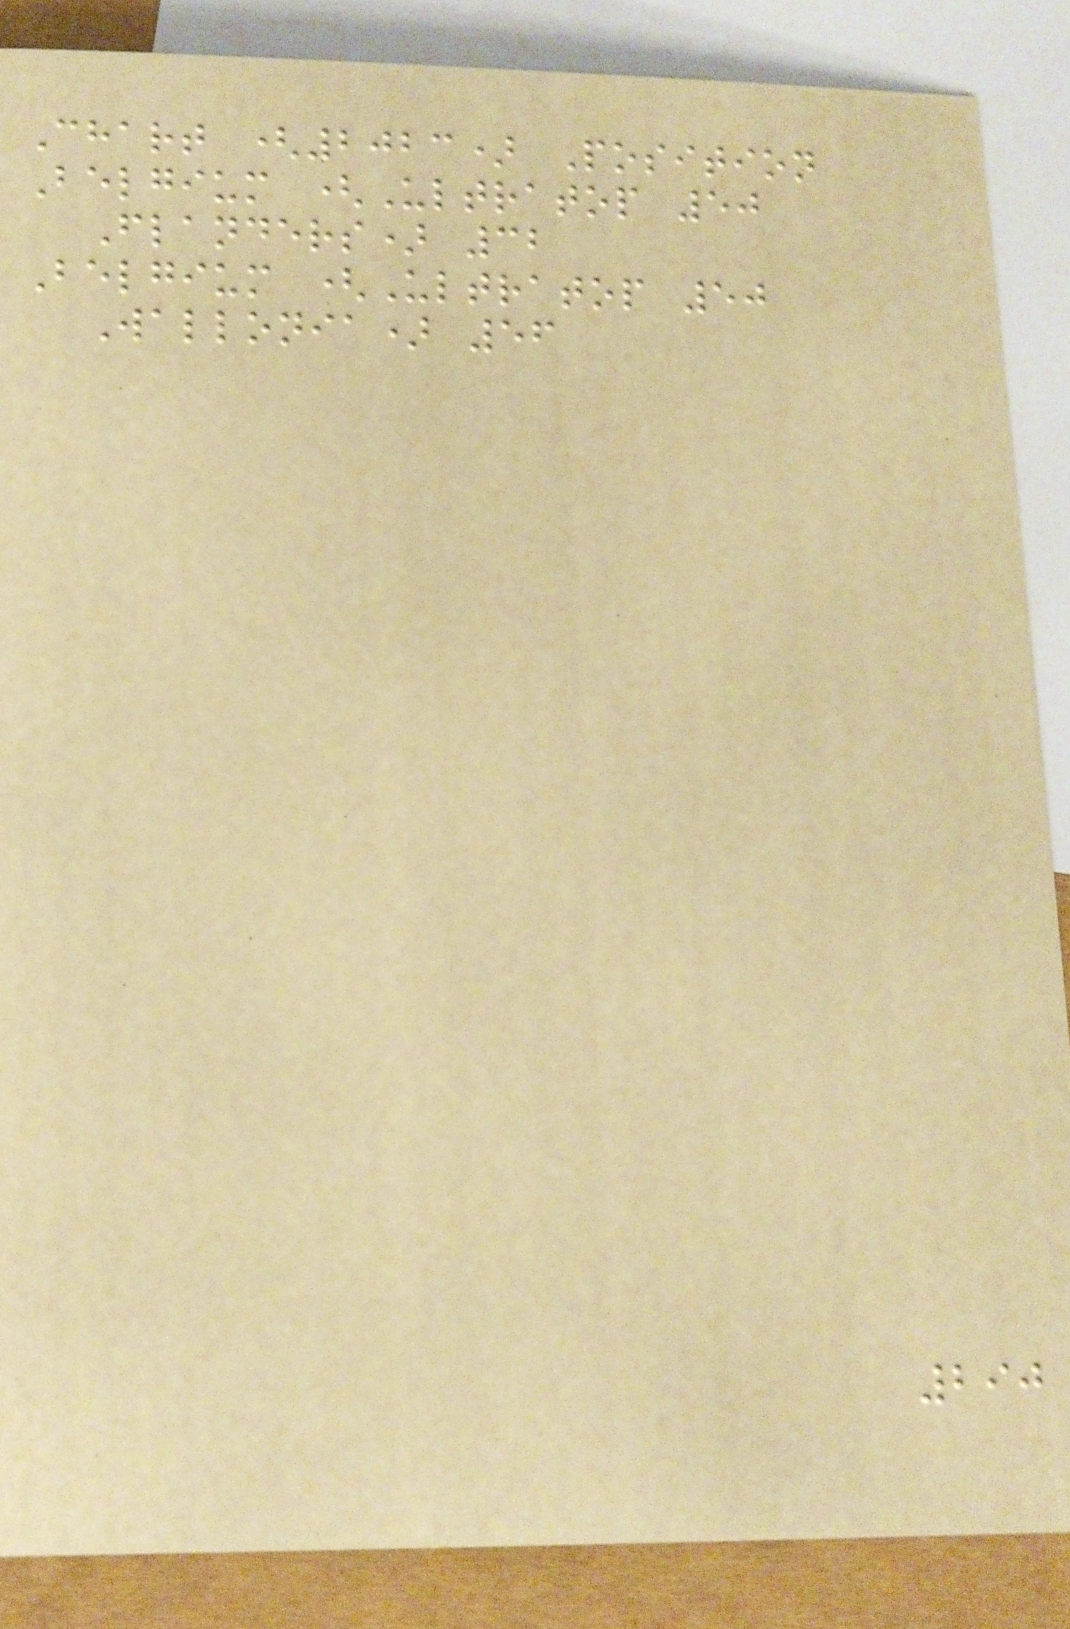Chart (2023) Position
Belgium (Ultratop 50
Flanders) 32
Belgium (Ultratop 50
Wallonia) 56
290
